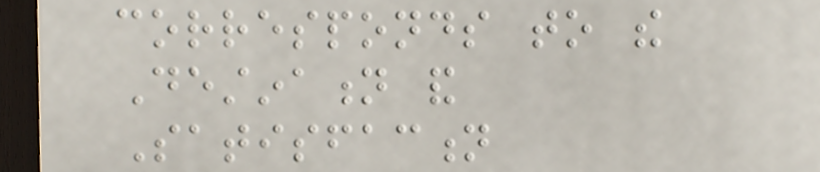corresponds to the
Destination and
Satisfaction
